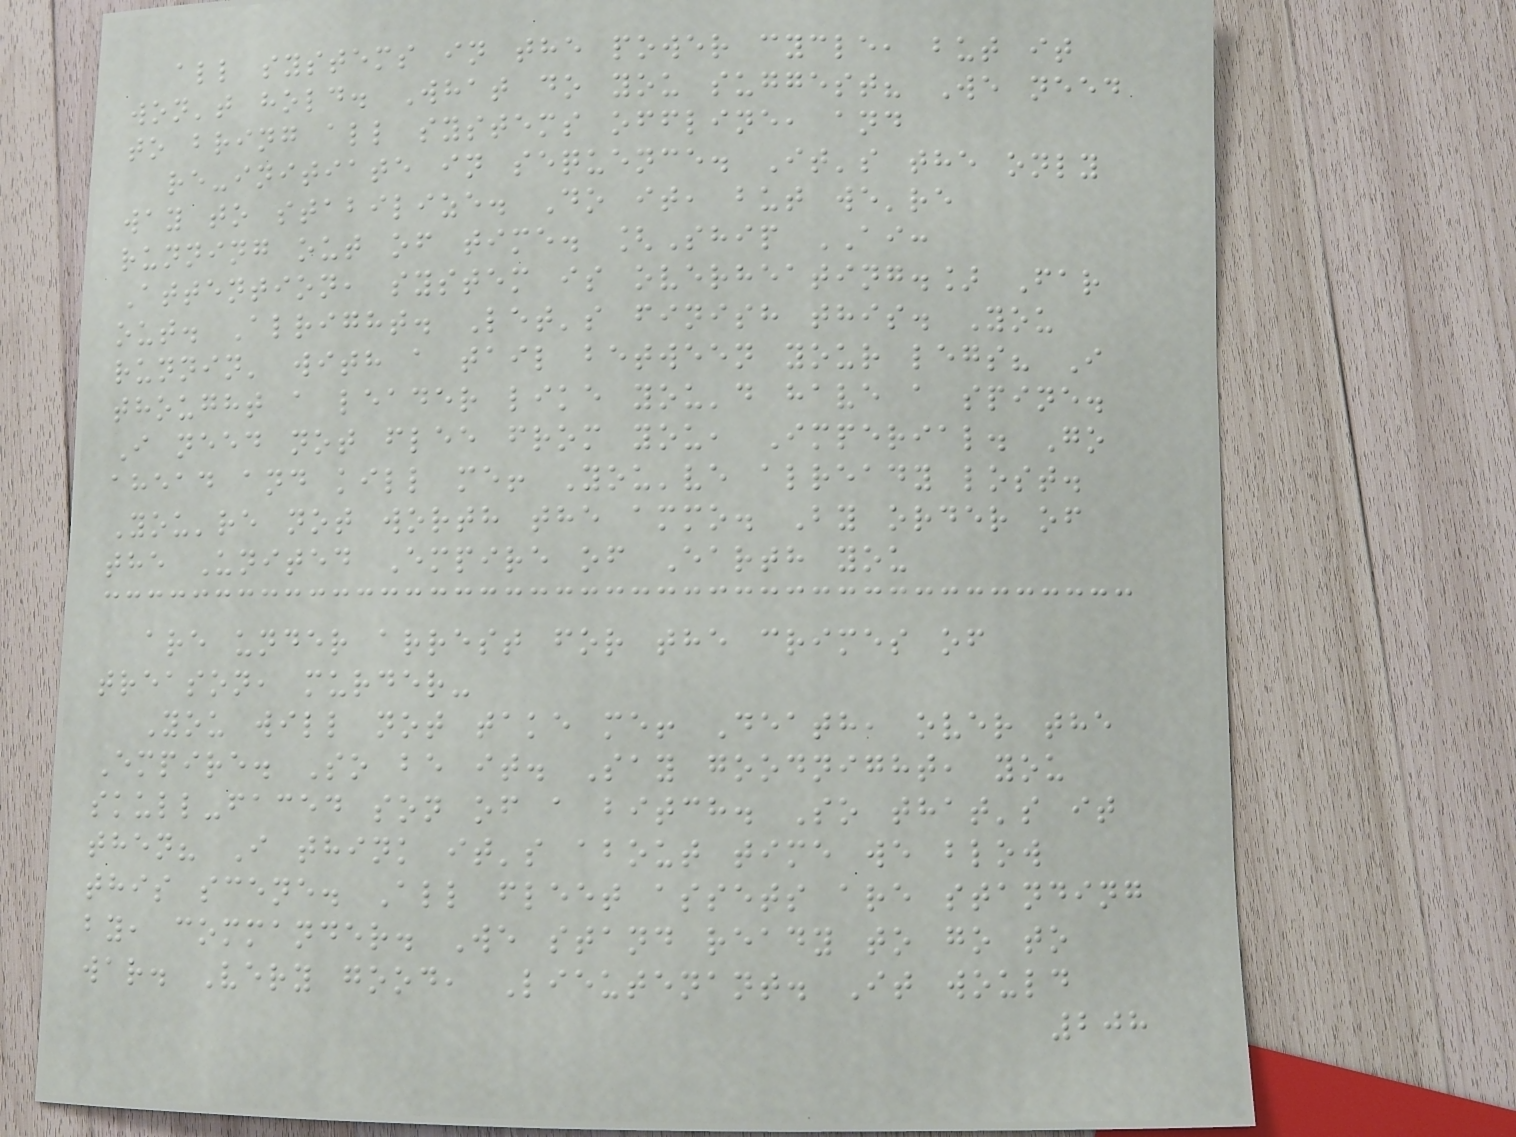all systems in the power cycle, but it
won't hold. What do you suggest? We need
to bring all systems offline, and
re-initiate in sequence. It's the only
way to stabilize. Do it, but we're
running out of time. [Ship AI:
Attention, system is overheating.] Far
out. Alright. Let's finish this. You
runnin' with a tail between your legs? I
thought a leader like you'd have a spine.
I need not flee from you, Imperial. Go
ahead and kill me! You've already lost.
You're not worth the ammo. By order of
the United Empire of Earth you
are under arrest for the crimes of
treason, murder-
You will not take me! Death, over the
Empire. So be it. Say goodnight, you
skull-faced son of a bitch. So that's it
then? I think it's about time we blow
this scene. All fleet assets are standing
by, commander. We stand ready to go to
war. Very good, Lieutenant. It would
208
